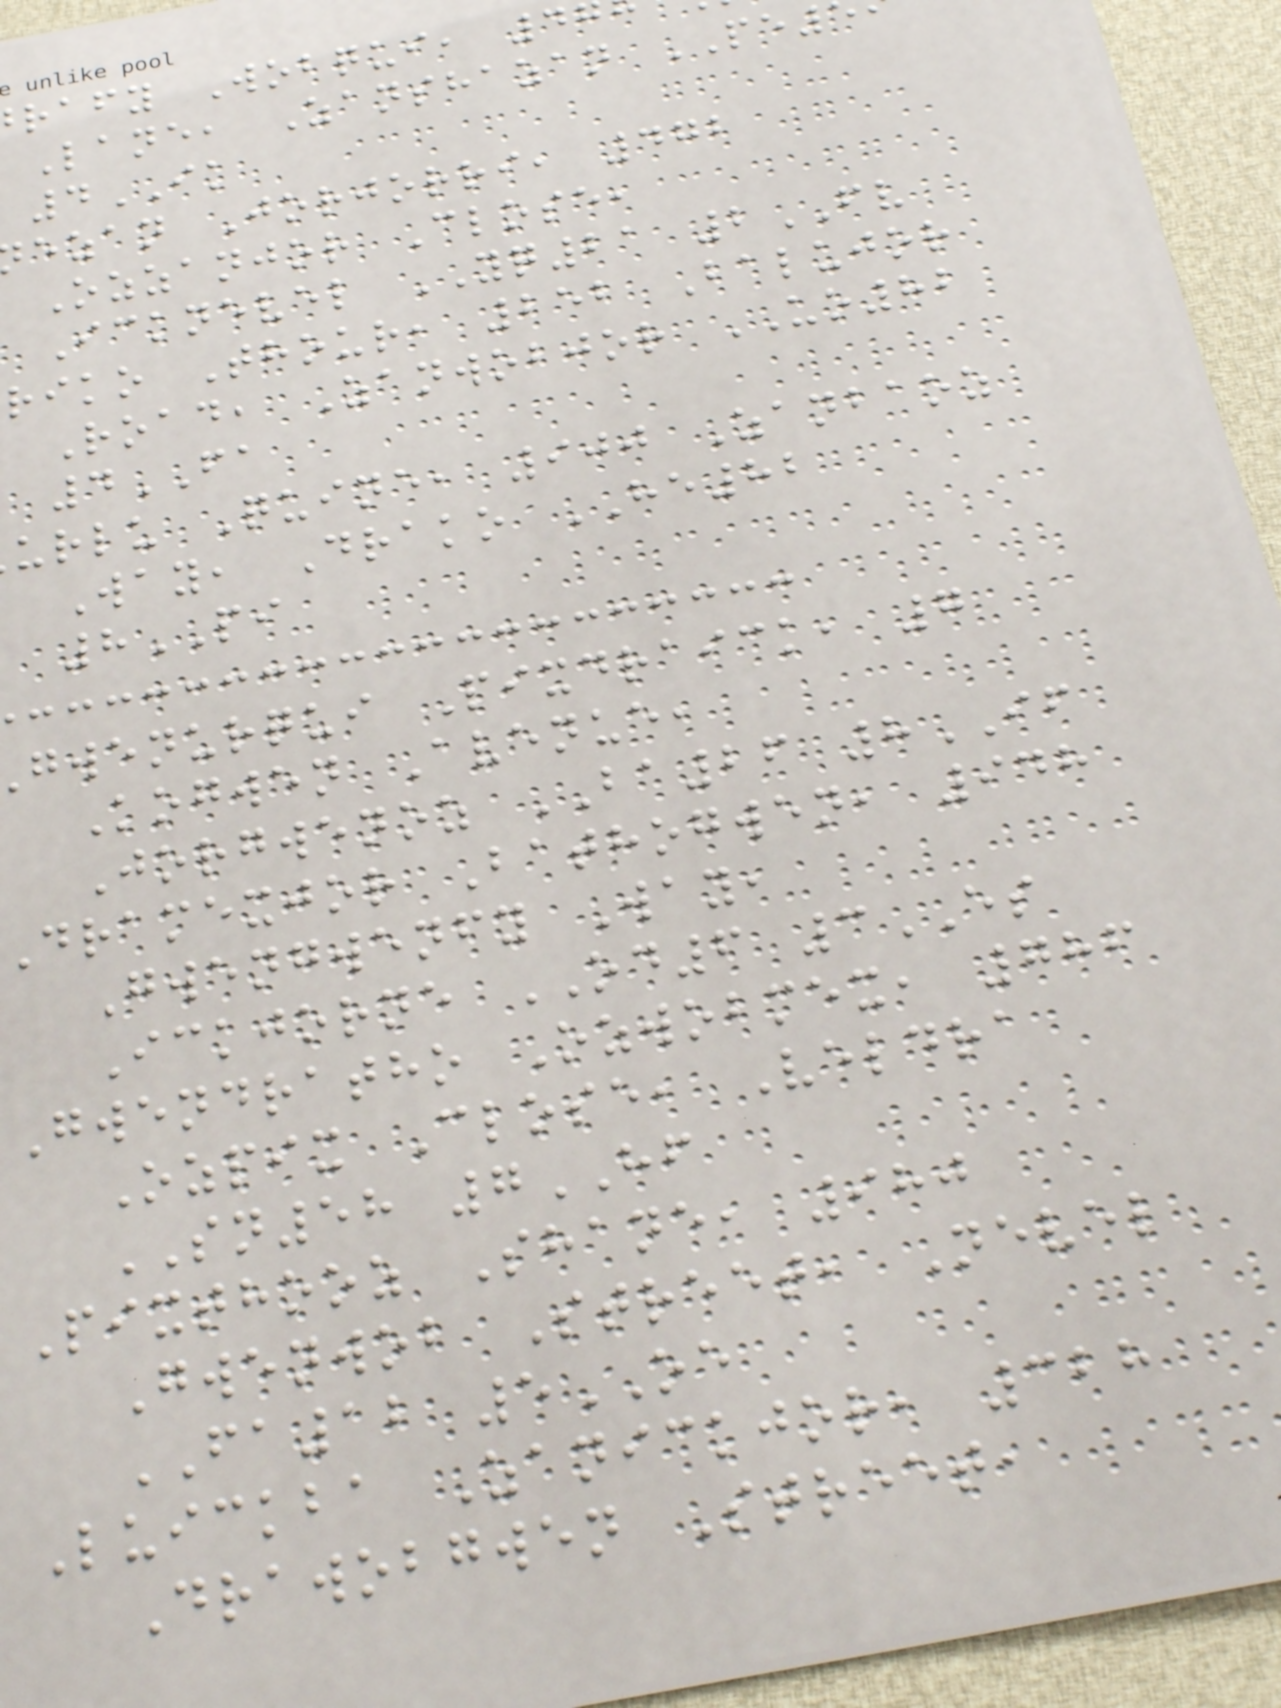rafy Wobqui, 4
Lane, Zanshazan PE
4IK
ezan Jorjorri, 472
Ozzanjor Close,
Icknevel YQ21 2FV
riko Thour, 252 Balujor
Road, Zanwobjor UO82
4FA
urlu Quine, 900 Zanbaoz
Way, Drako HE82
8PI
gwenurqui Pixdraick, 7
Kogwen Avenue,
Jorgwenoz BA26 8IF
dramexjor Bathogwen, 948
Gwengwenfy Way,
Ickjorne OD6 3ES
Gwendratho Ozwobmex, 786
Ozpix Close, Veldra
SN58 7HF
Pixthooz Shane, 980
Gwenwob Street, Nevel
FA12 5OE
Luickba Zanickjor, 328
Drawobgwen Street,
